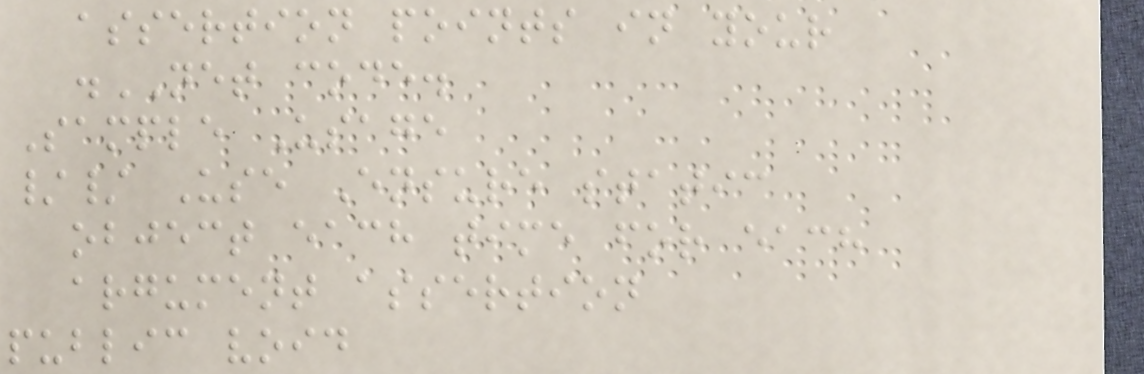assertion points in your
.NET code.
Sample Usage
// Use Ensure static
object each time for each
argument assertion
public void
